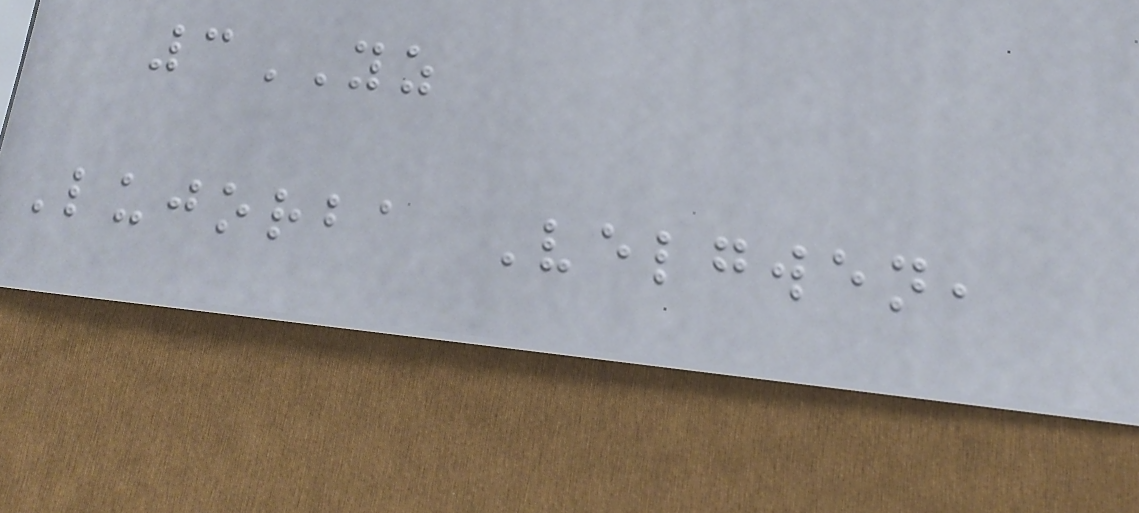3YZ
Lujorba Velgwen,
